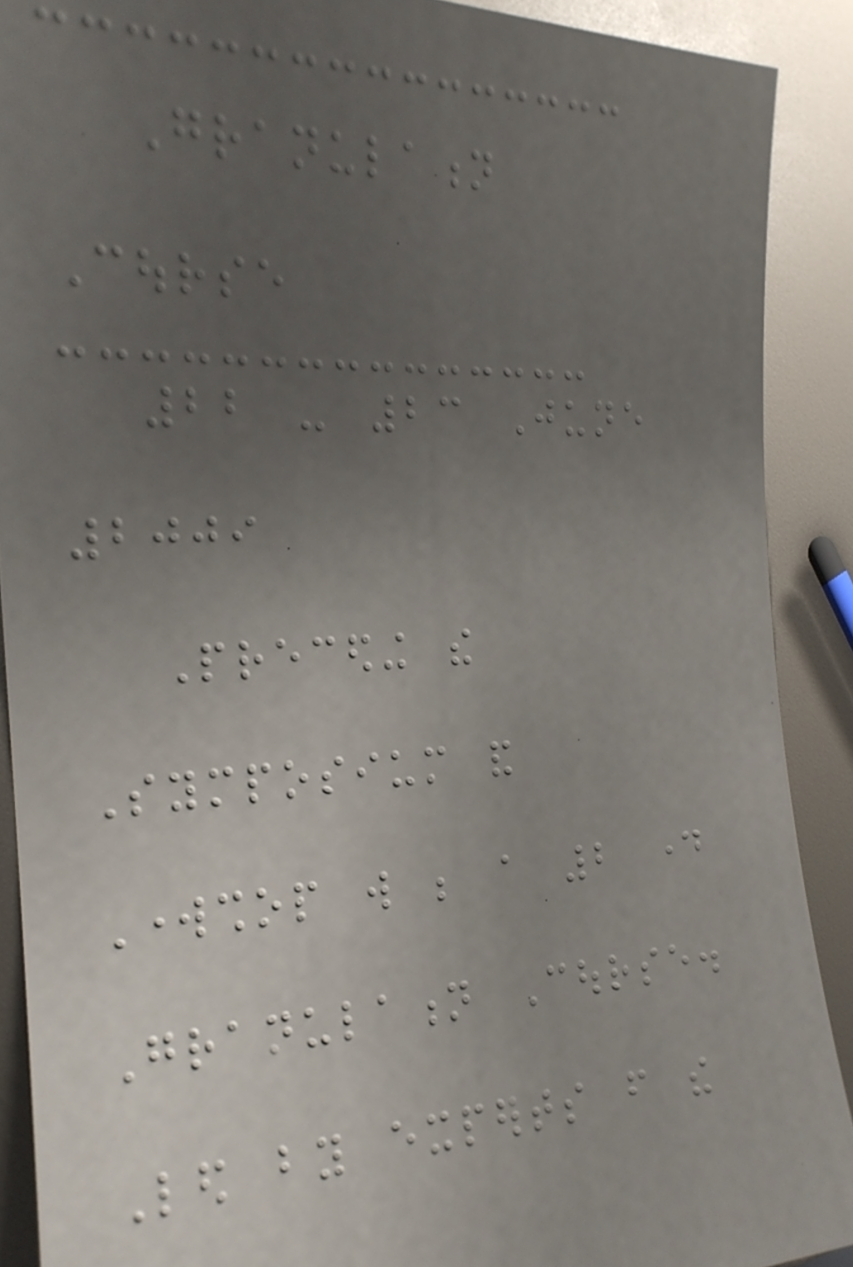Granulation
Course
22 - 23 June
2009
Preceding the
Symposium and
Workshop will be a 2 day
Granulation Course.
Led by experts from the
